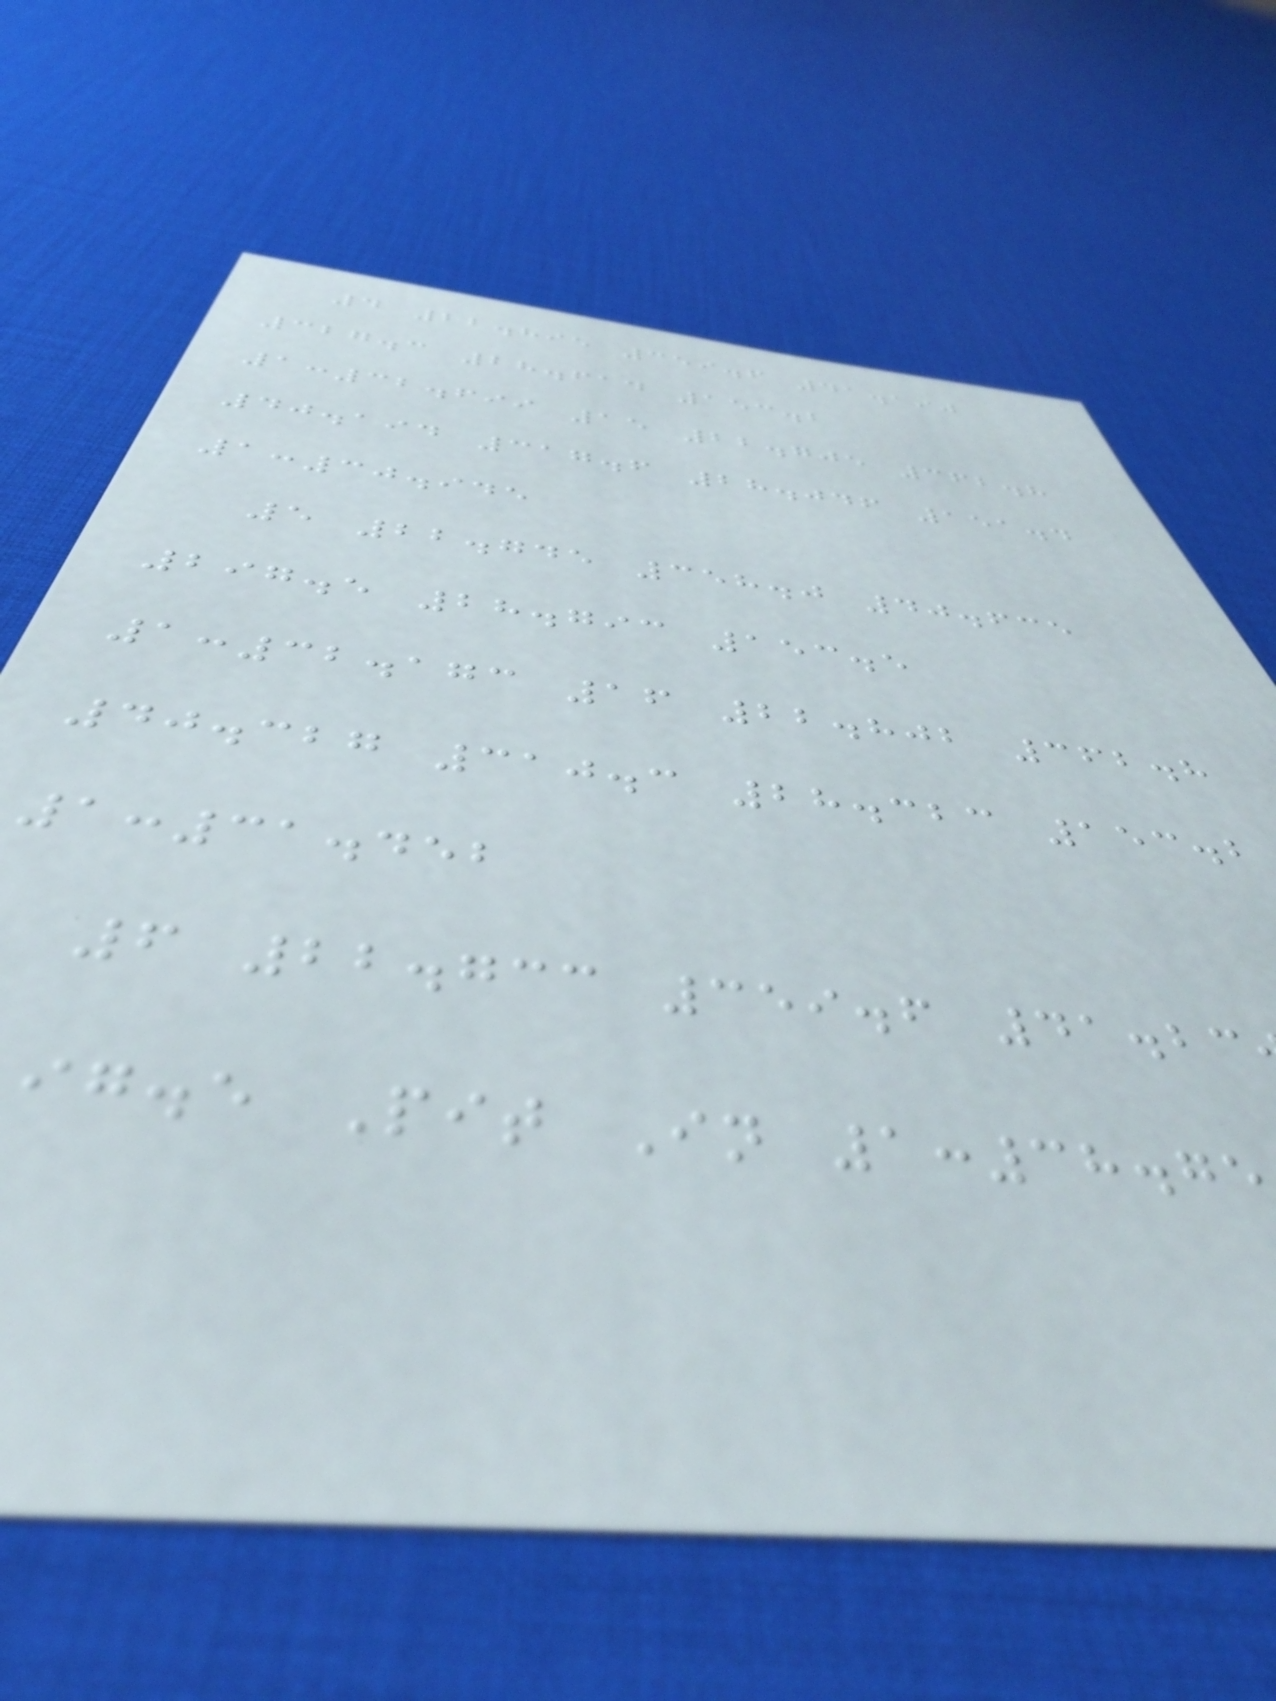4 22.895 359.6 41.190
327.3 28.614 153.2
1:32.699 15 22.705 362.8
40.194 317.6 28.046 151.4
1:30.945
5 22.745 358.0 40.635
297.5 28.793 153.5
1:32.173 16 22.802 362.8
40.327 310.3 28.323 153.2
1:31.452
6 22.733 359.6 41.23
ig.e Pit In 1:38.75
